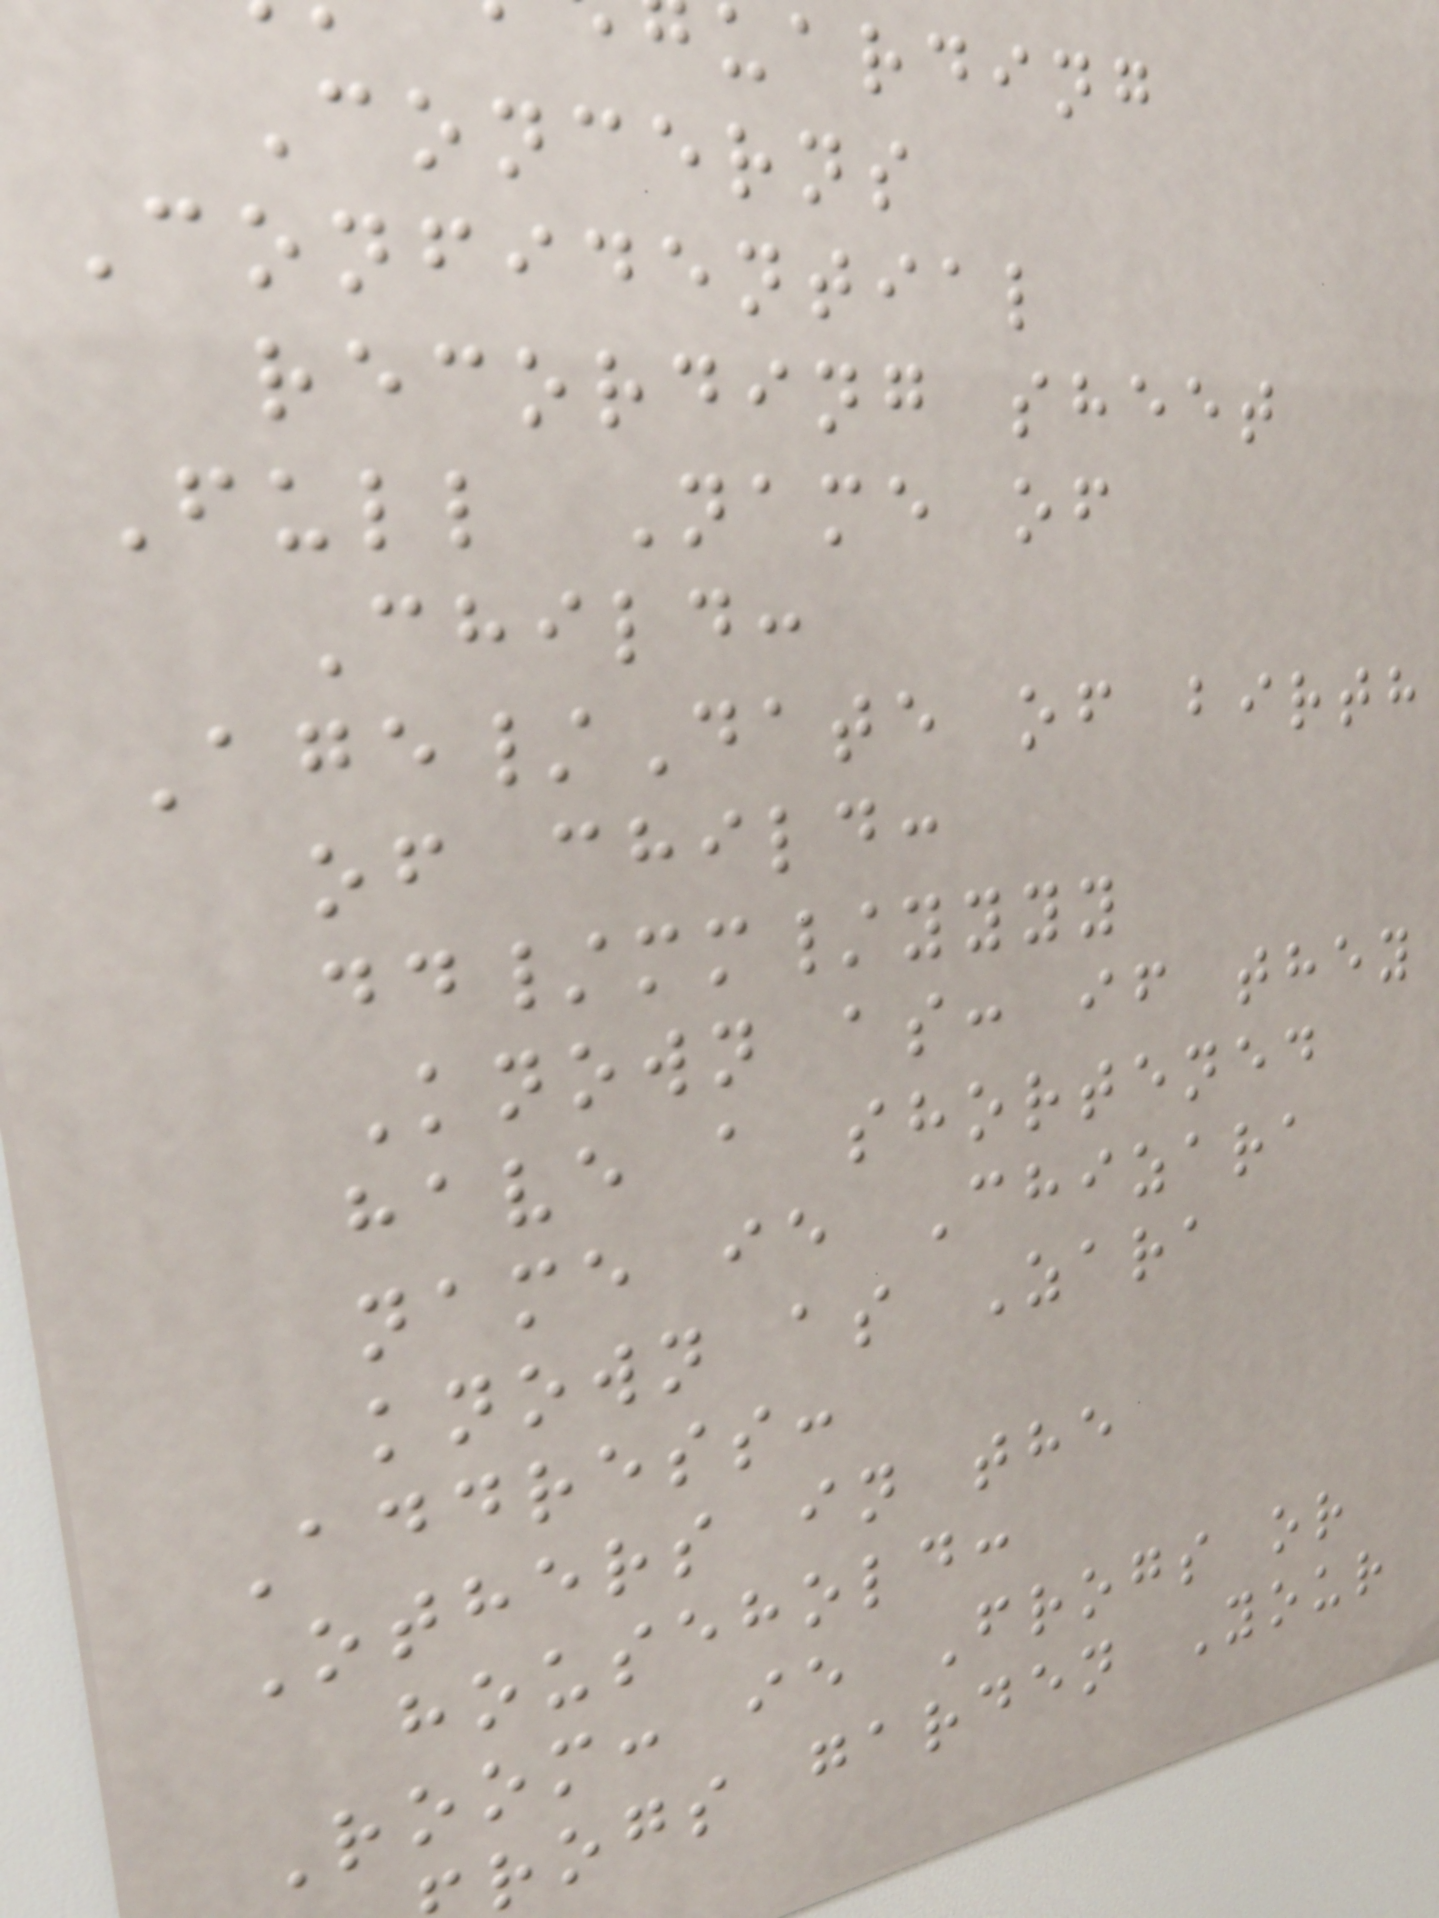uarding
Concerns
Confidential
recording sheet
Full Name of
Child:
Age/Date of birth
of child:
dd/mm/yyyy
Known as: if they
have a shortened
name ie Chizara
known as Zara
Address:
Others in the
household:
Room: ie Frogs or
rogs garden Your
